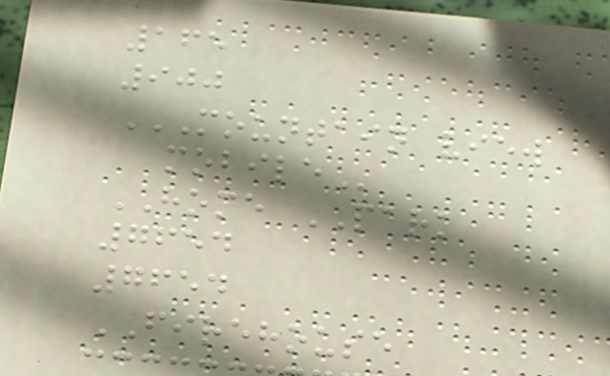165
900
MOUNTAIN VIEW
MOBILE
HOME PARK
7654
7654
FIREHOUSE
